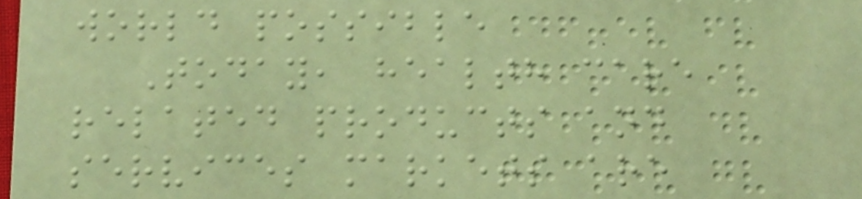world possible
Today, health care
related products and
services markets are
